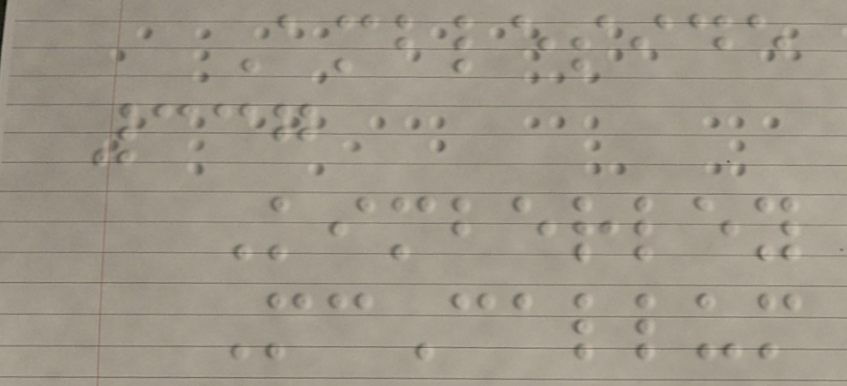Ambleside
337
Kimberley
McCallum
